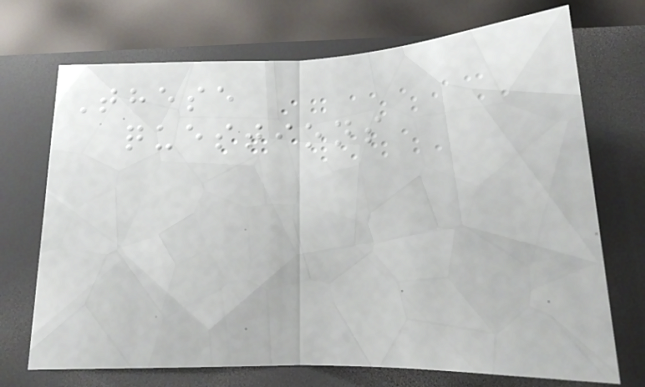These
questions
